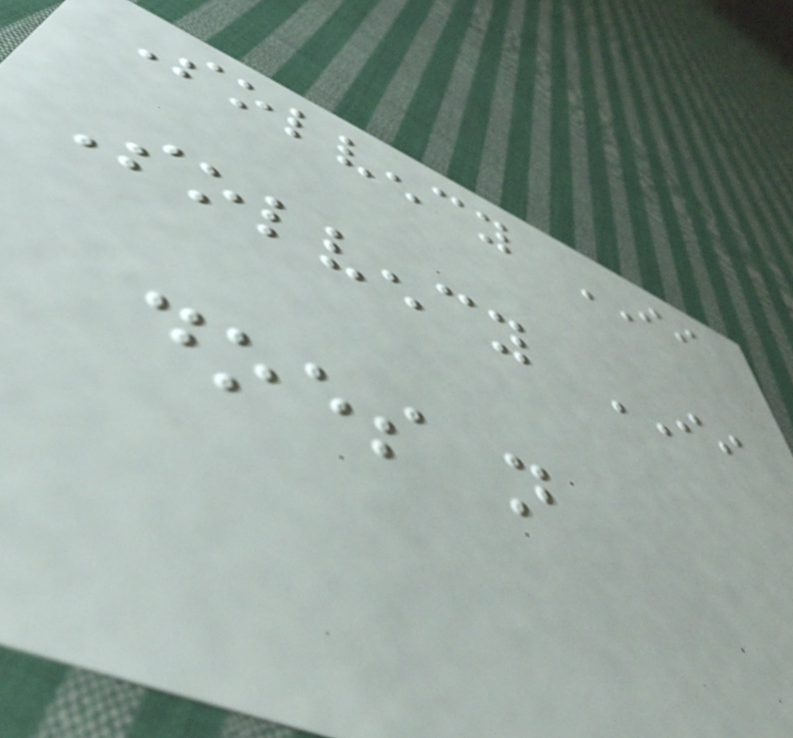Solvency II
Solvency II
does not
